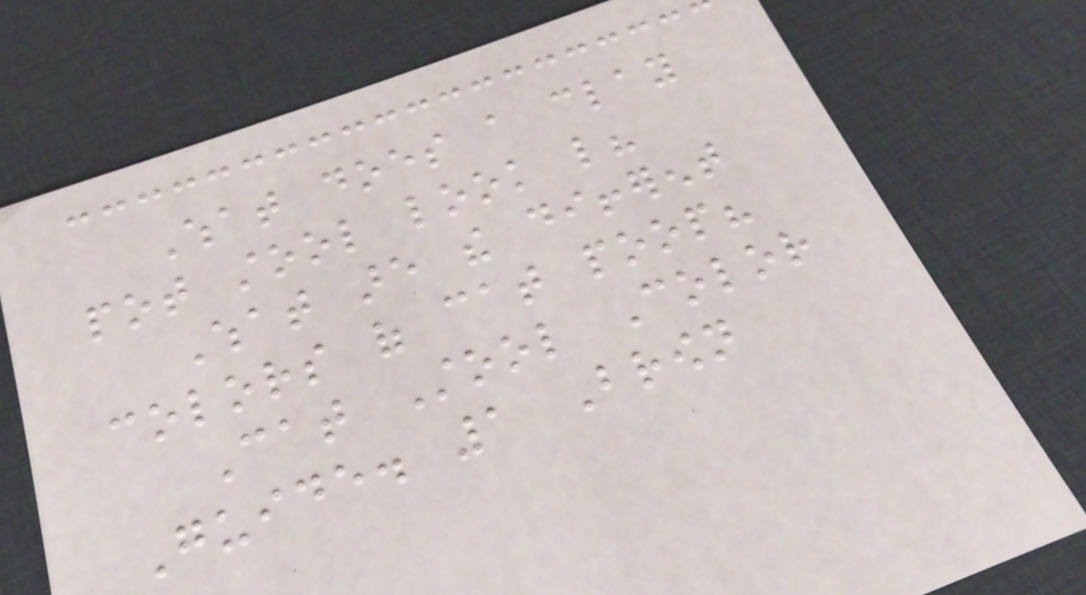What does a clay
pot stool look like?
What are the different
colors of cat poop?
Cat Stool Color
Guide. 1 Brown
